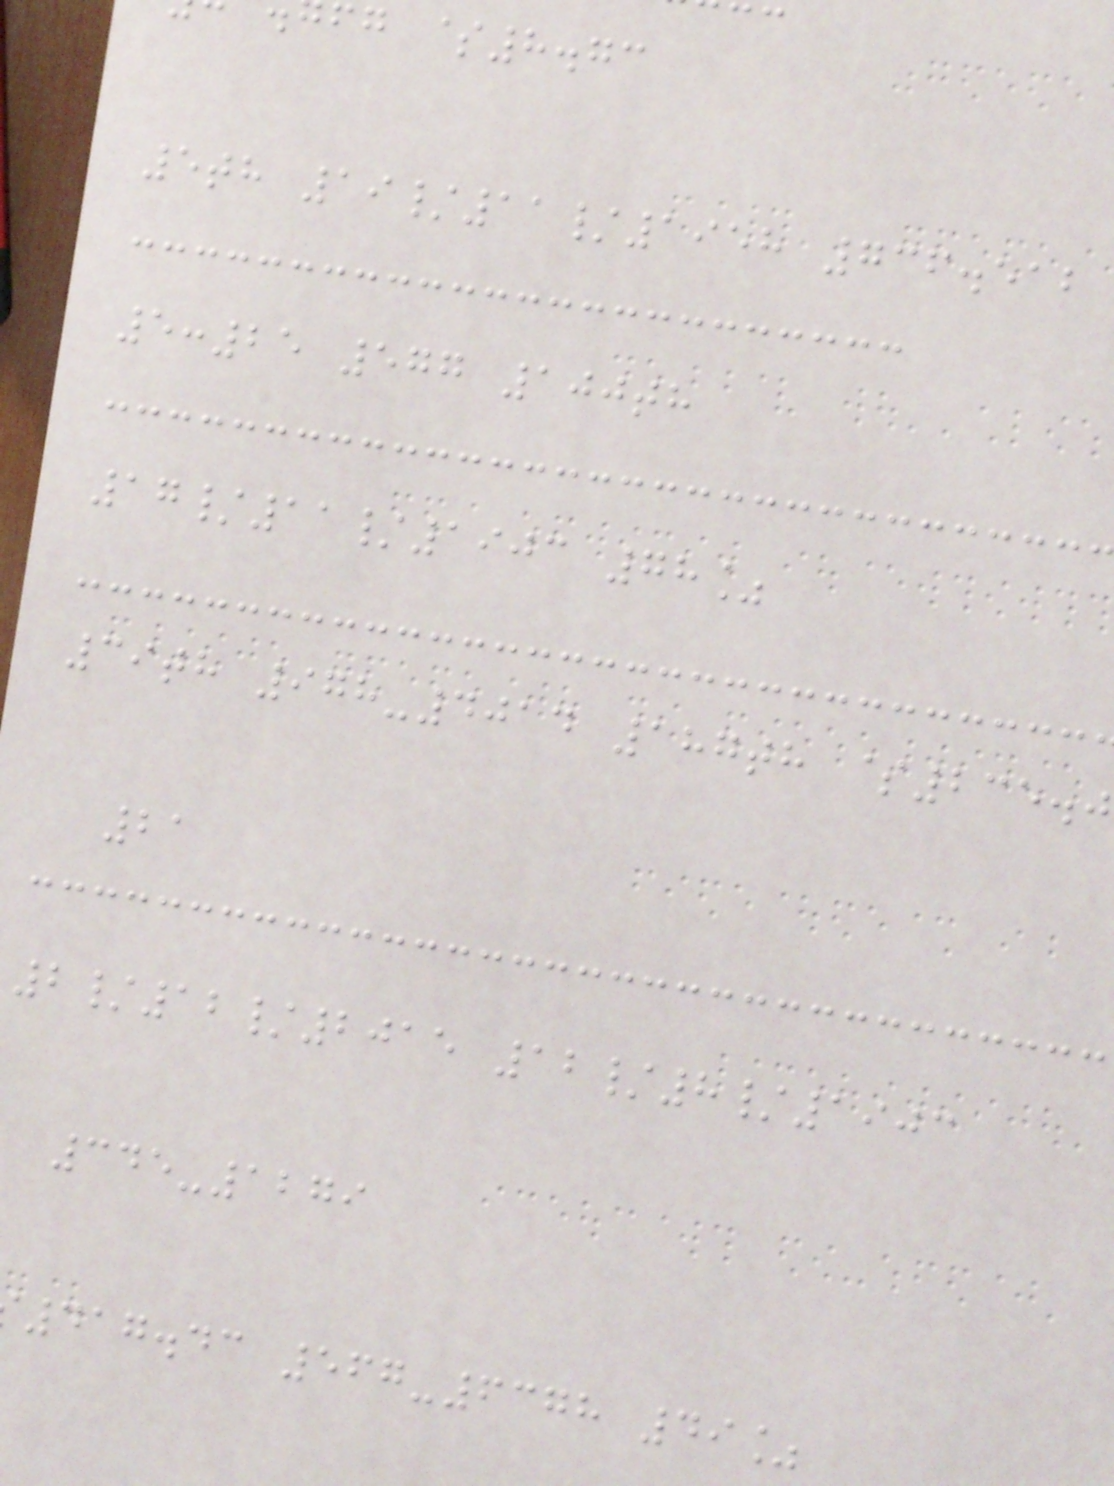fg $8.73
5th 19/11/1958 736.512
5:25 577 100th
17/11/1903 78%
39th 978-4014 187th $235.0
21
2/12/2015 12/8/1903
345-1279
417.43 567-6378 49%
